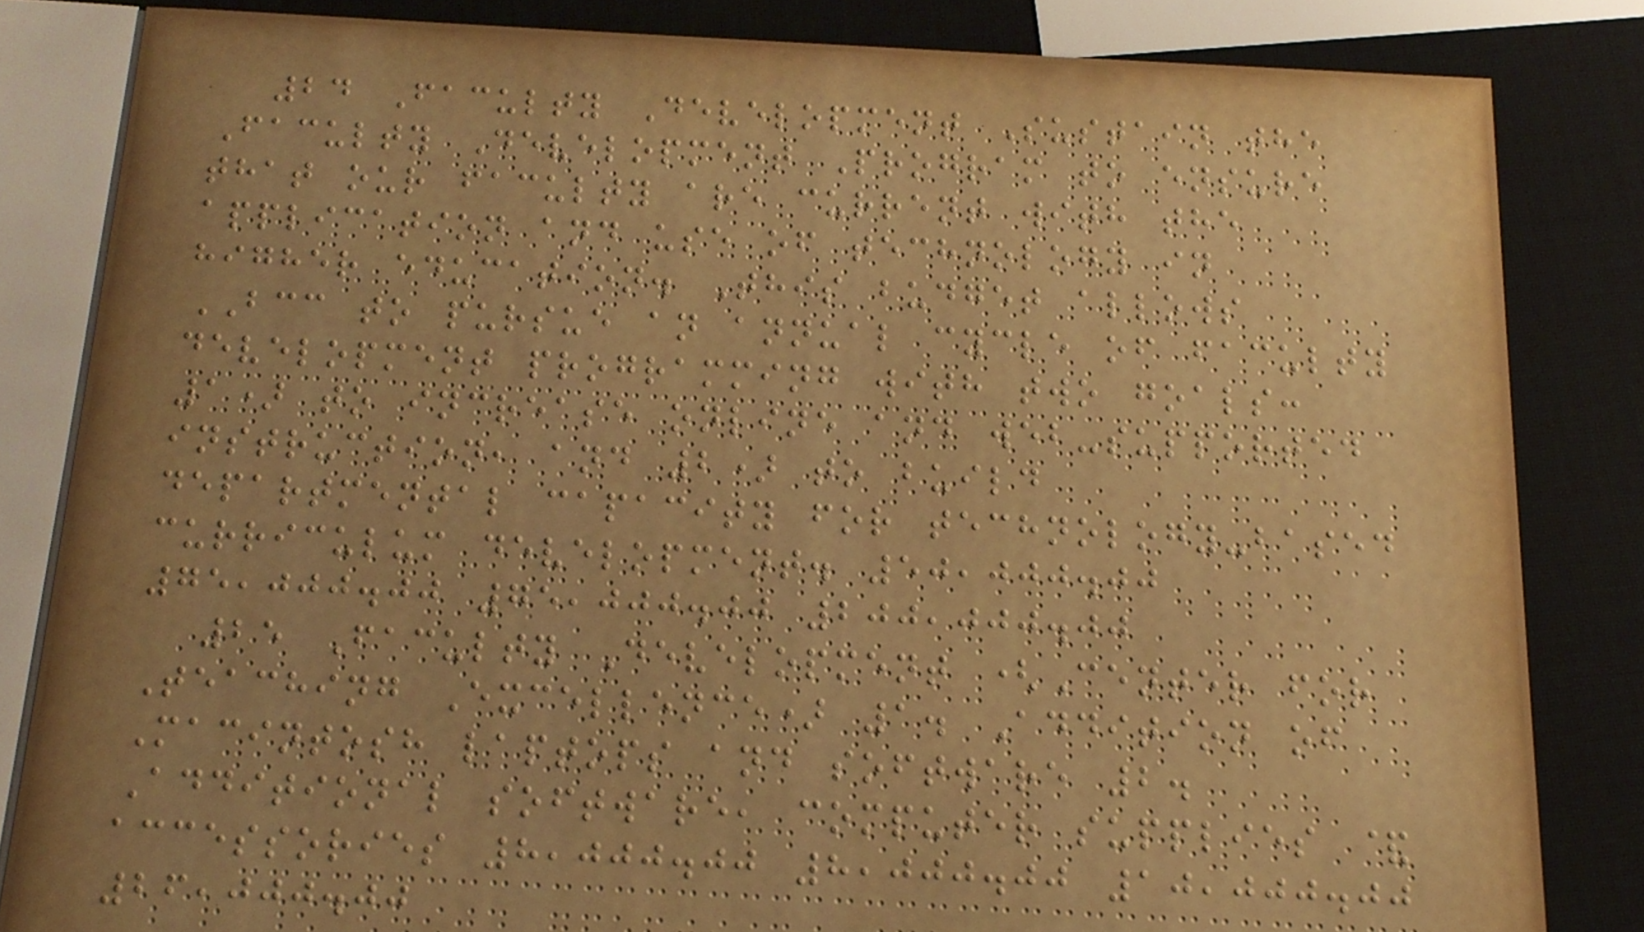24 Faculty Development Sustain the
Faculty Development Program to ensure
that our faculty are current with the
application and use of technology in
higher education. This budget allows
BCC to pursue an annual cycle of faculty
development programming with two goals:
1) to increase online and web-supported
instruction, and 2) to build
departmental capacity for technology-based
curriculum development. 50,000.00
75,000.00 75,000.00 200,000.00
25 Faculty Development (Center for
Teaching Excellence) 1. Addition of
Macintosh laptops and software 2.
Additional software, computer supplies &
accessories 8,000.00 8,000.00 10,000.00
26,000.00
